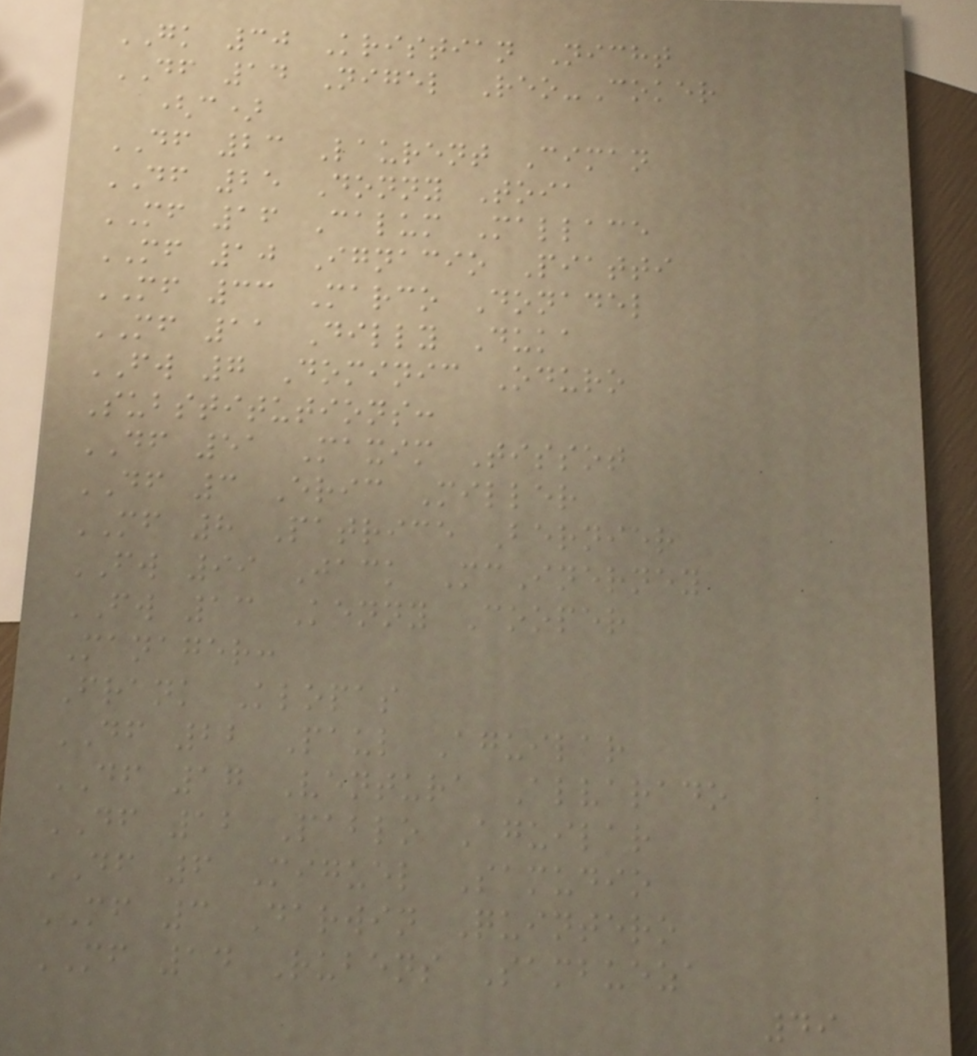GK 30 Kristian Nicht
DF 14 Nigel Reo-Coker
(c)
DF 23 Laurent Ciman
DF 25 Donny Toia
MF 16 Calum Mallace
MF 10 Ignacio Piatti
MF 33 Marco Donadel
MF 11 Dilly Duka
FW 7 Dominic Oduro
Substitutions:
DF 51 Maxim Tissot
DF 3 Eric Miller
MF 8 Patrice Bernier
FW 99 Jack McInerney
FW 13 Kenny Cooper
Manager:
Frank Klopas
DF 22 Paul Aguilar
DF 17 Ventura Alvarado
DF 12 Pablo Aguilar
DF 6 Miguel Samudio
MF 3 Darwin Quintero
MF 14 Rubens Sambueza
49
